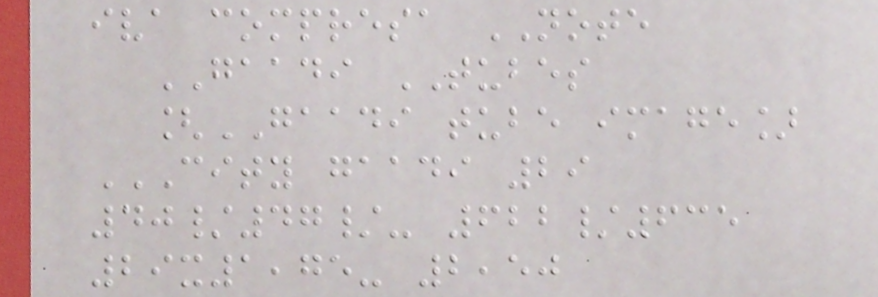iva compresa NOTE
GAADI TUBES
[GAADI tube image]
CITY GAADI 29
40/47/- 622/635
29X1,75- 2,50
